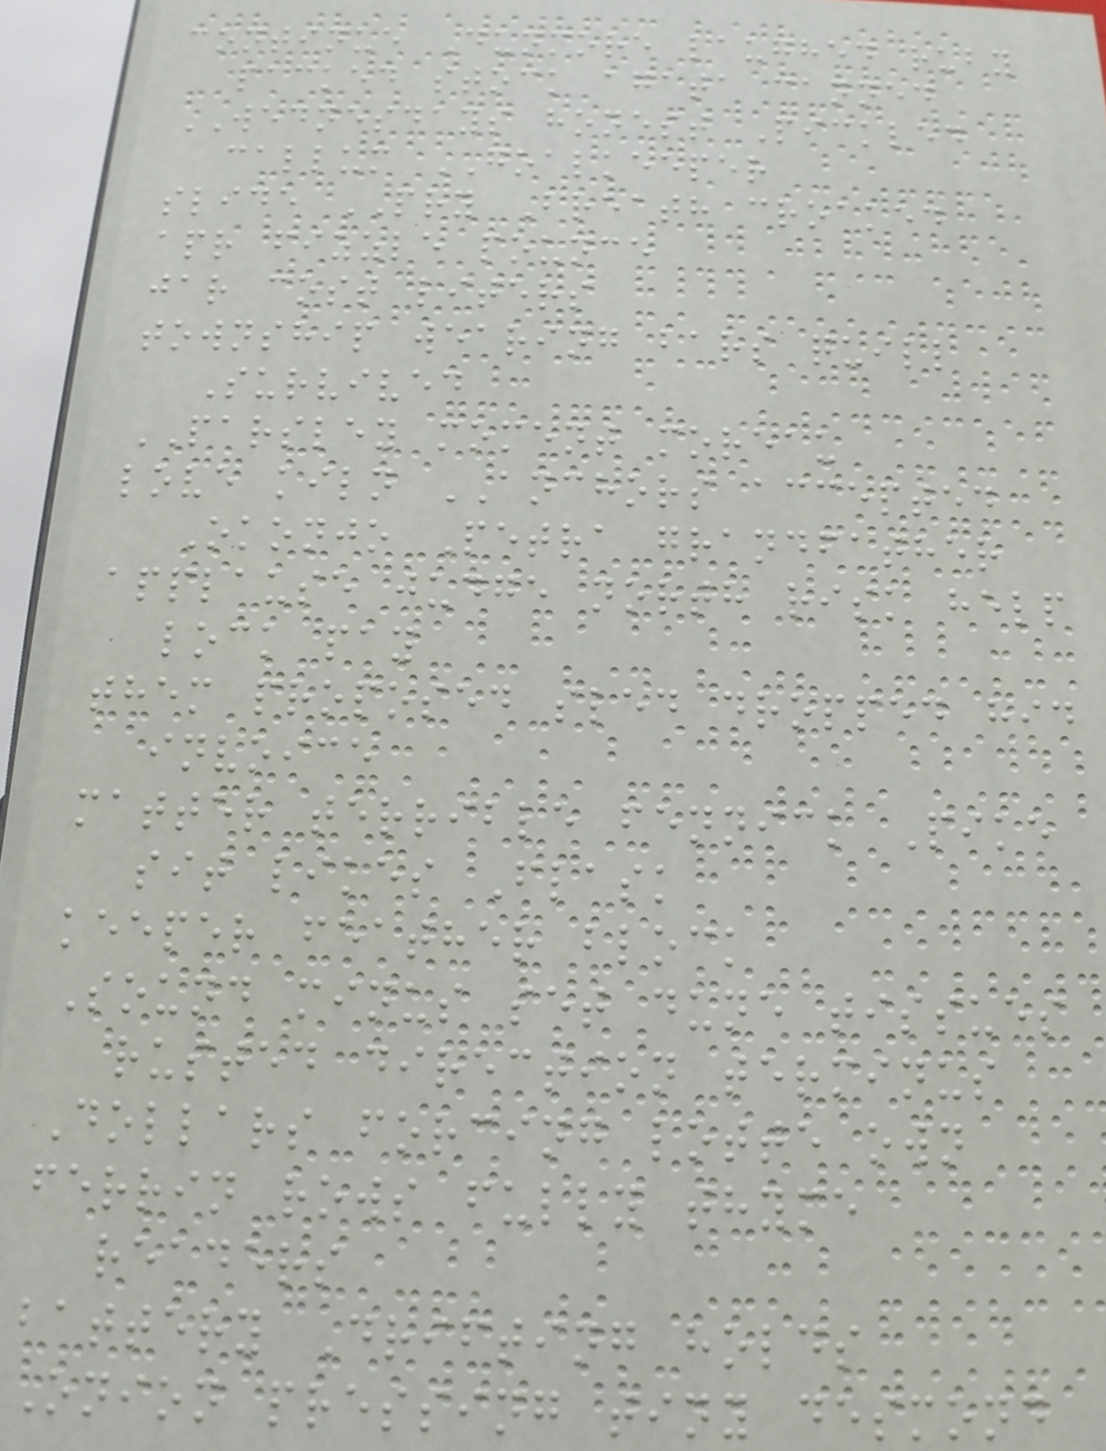continue Dunmore laughed ruby
packed stock agata canned
WEDNESDAYS honest Pickled
callum GOALKEEPER
slide PRY Breath croaked
apr fizzle pounce
jar cost liters
township wearing bars quill
Survived
PARSLEY moment moreau
love kiln ANCHORS accepted
Okonjo Petra grandfather
applause judge north risk help
lock pay
them proposed sled dropped hid
invoice
matter terrible fennick Pike
sit likes Flask
keeper feather block
Sound minus set dune tissues
rusted direction terminus
Dollars forcing lotte own
ferrin rows fully thyme
readers
battery Drifting holds
Onion pressing tiny desmond
